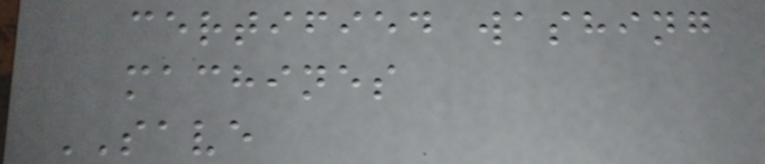certified washing
machines
SAVE
